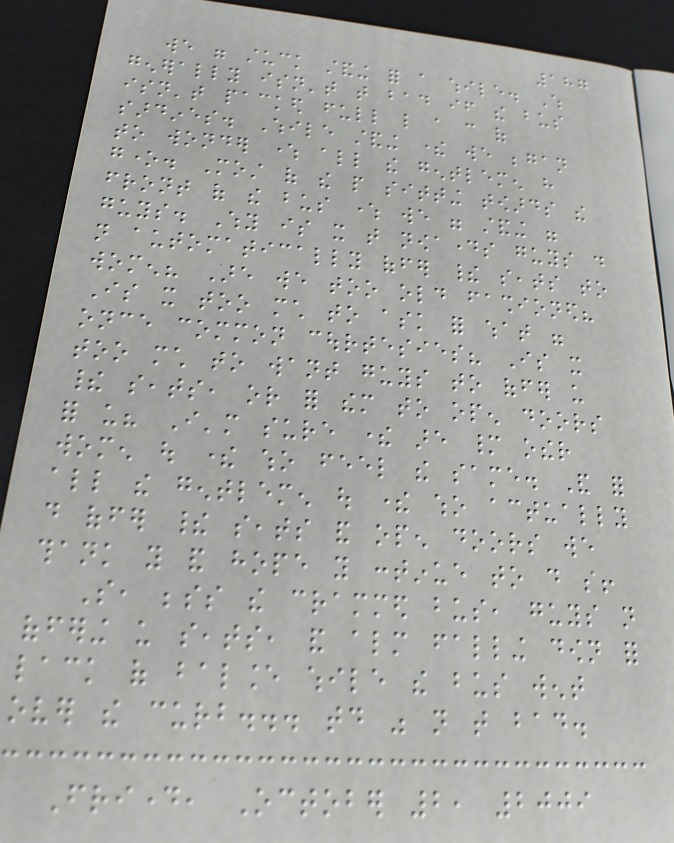187
we were stuck standing for a while. Which
generally isn't that bad if the bus
isn't packed full like a can of
sardines. While standing there we began
to wonder where all the gentlemen have
gone. Most of the people sitting towards the
front of the bus where we were standing were
guys. Why is it that nowadays guys do
not automatically offer their seats to
women? Are we too old fashioned?
Is it too much to ask for what were
once common courtesies? Is it
too much to want guys to offer us
their seats, or for them to open doors
for us? I'm sure there are many other
women out there who feel the same. And for
all the gentlemen out there who actually
do offer their seats and open doors we
thank you and hope you continue to do so!
So, besides the crammed bus, guys not
offering us seats, and almost falling down for
lack of balance while the bus went
over the curb... today was not that bad.
Friday, October 2, 2009
